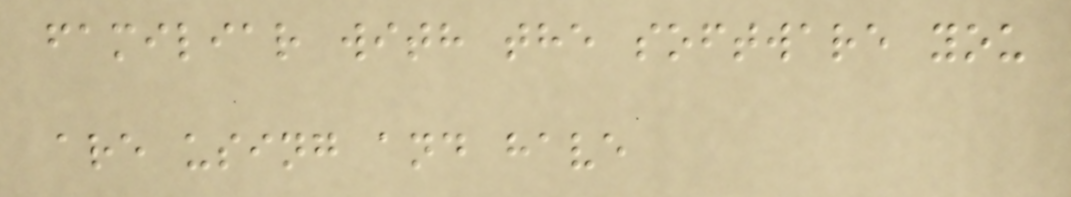familiar with the software you
are using and have
